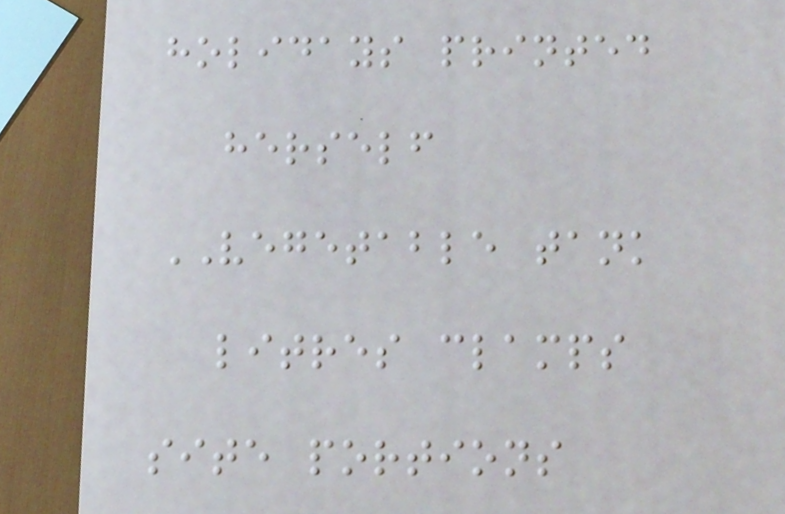holidays printed
herself
VEGETABLE tank
litres clamps
site portions
